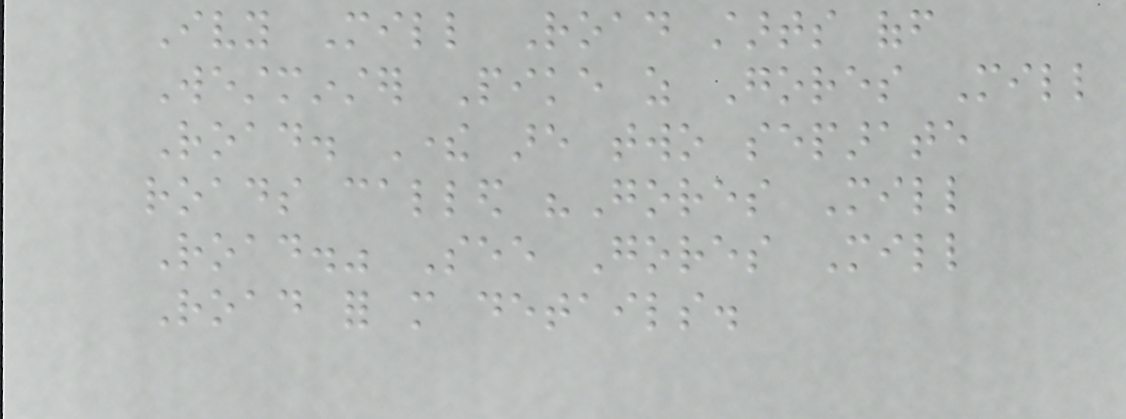Ivy Mill Road starts off
Westminster Pike as Gores Mill
Road. There are two separate
roads called "Gores Mill
Road." See Gores Mill
Road for more details.
